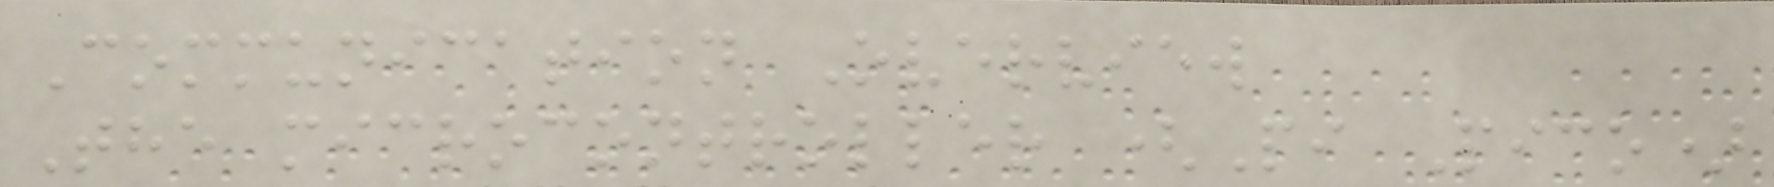Communication Overview
The microcontroller (Pi Pico)
